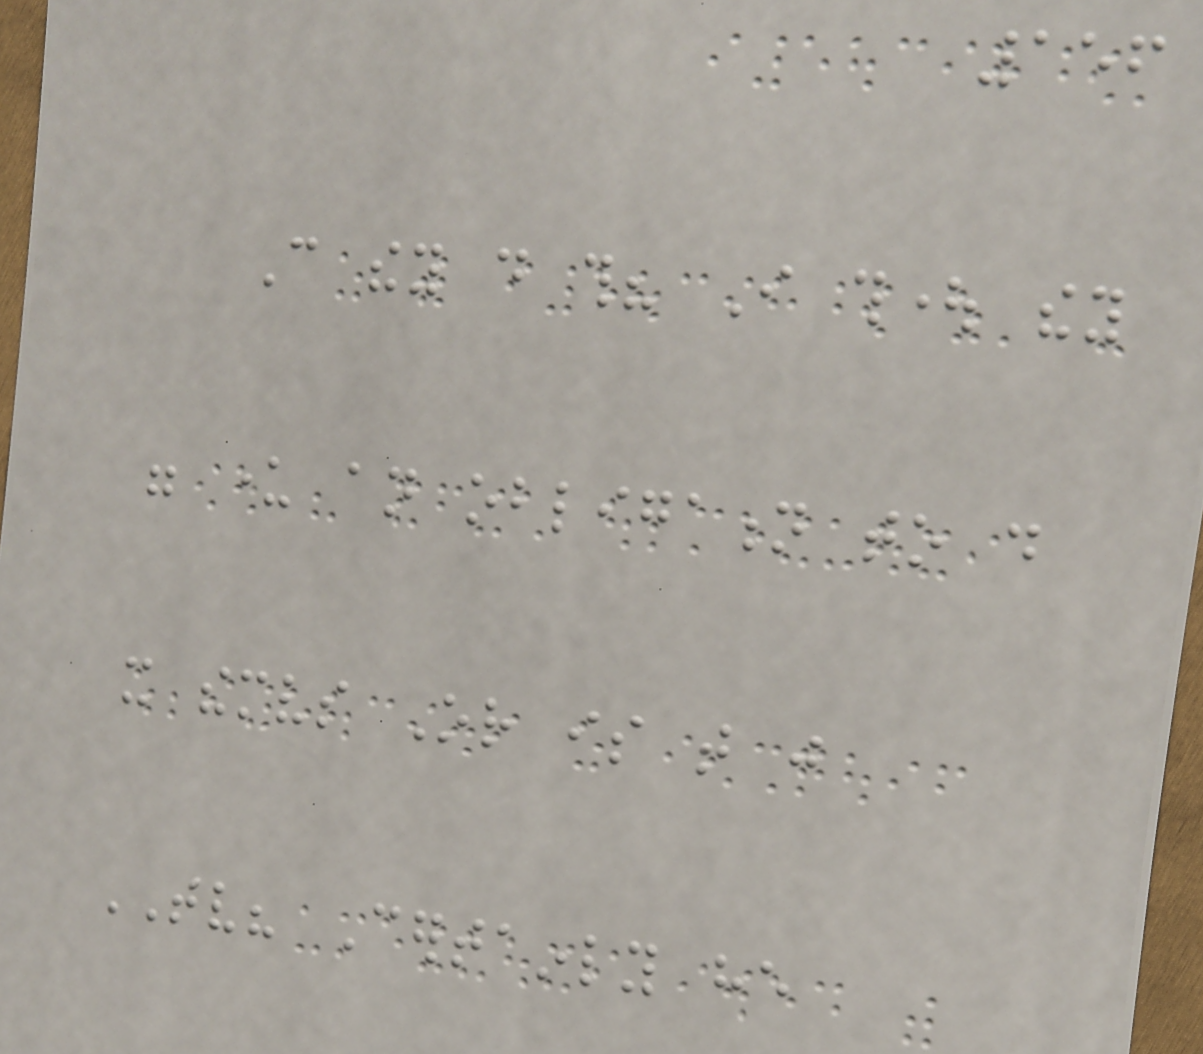156
Can they do this? I thought they
were under an obligation to do
it themselves Or is that just
TV? Certainly he
